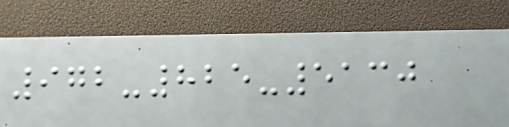972-825-5130
